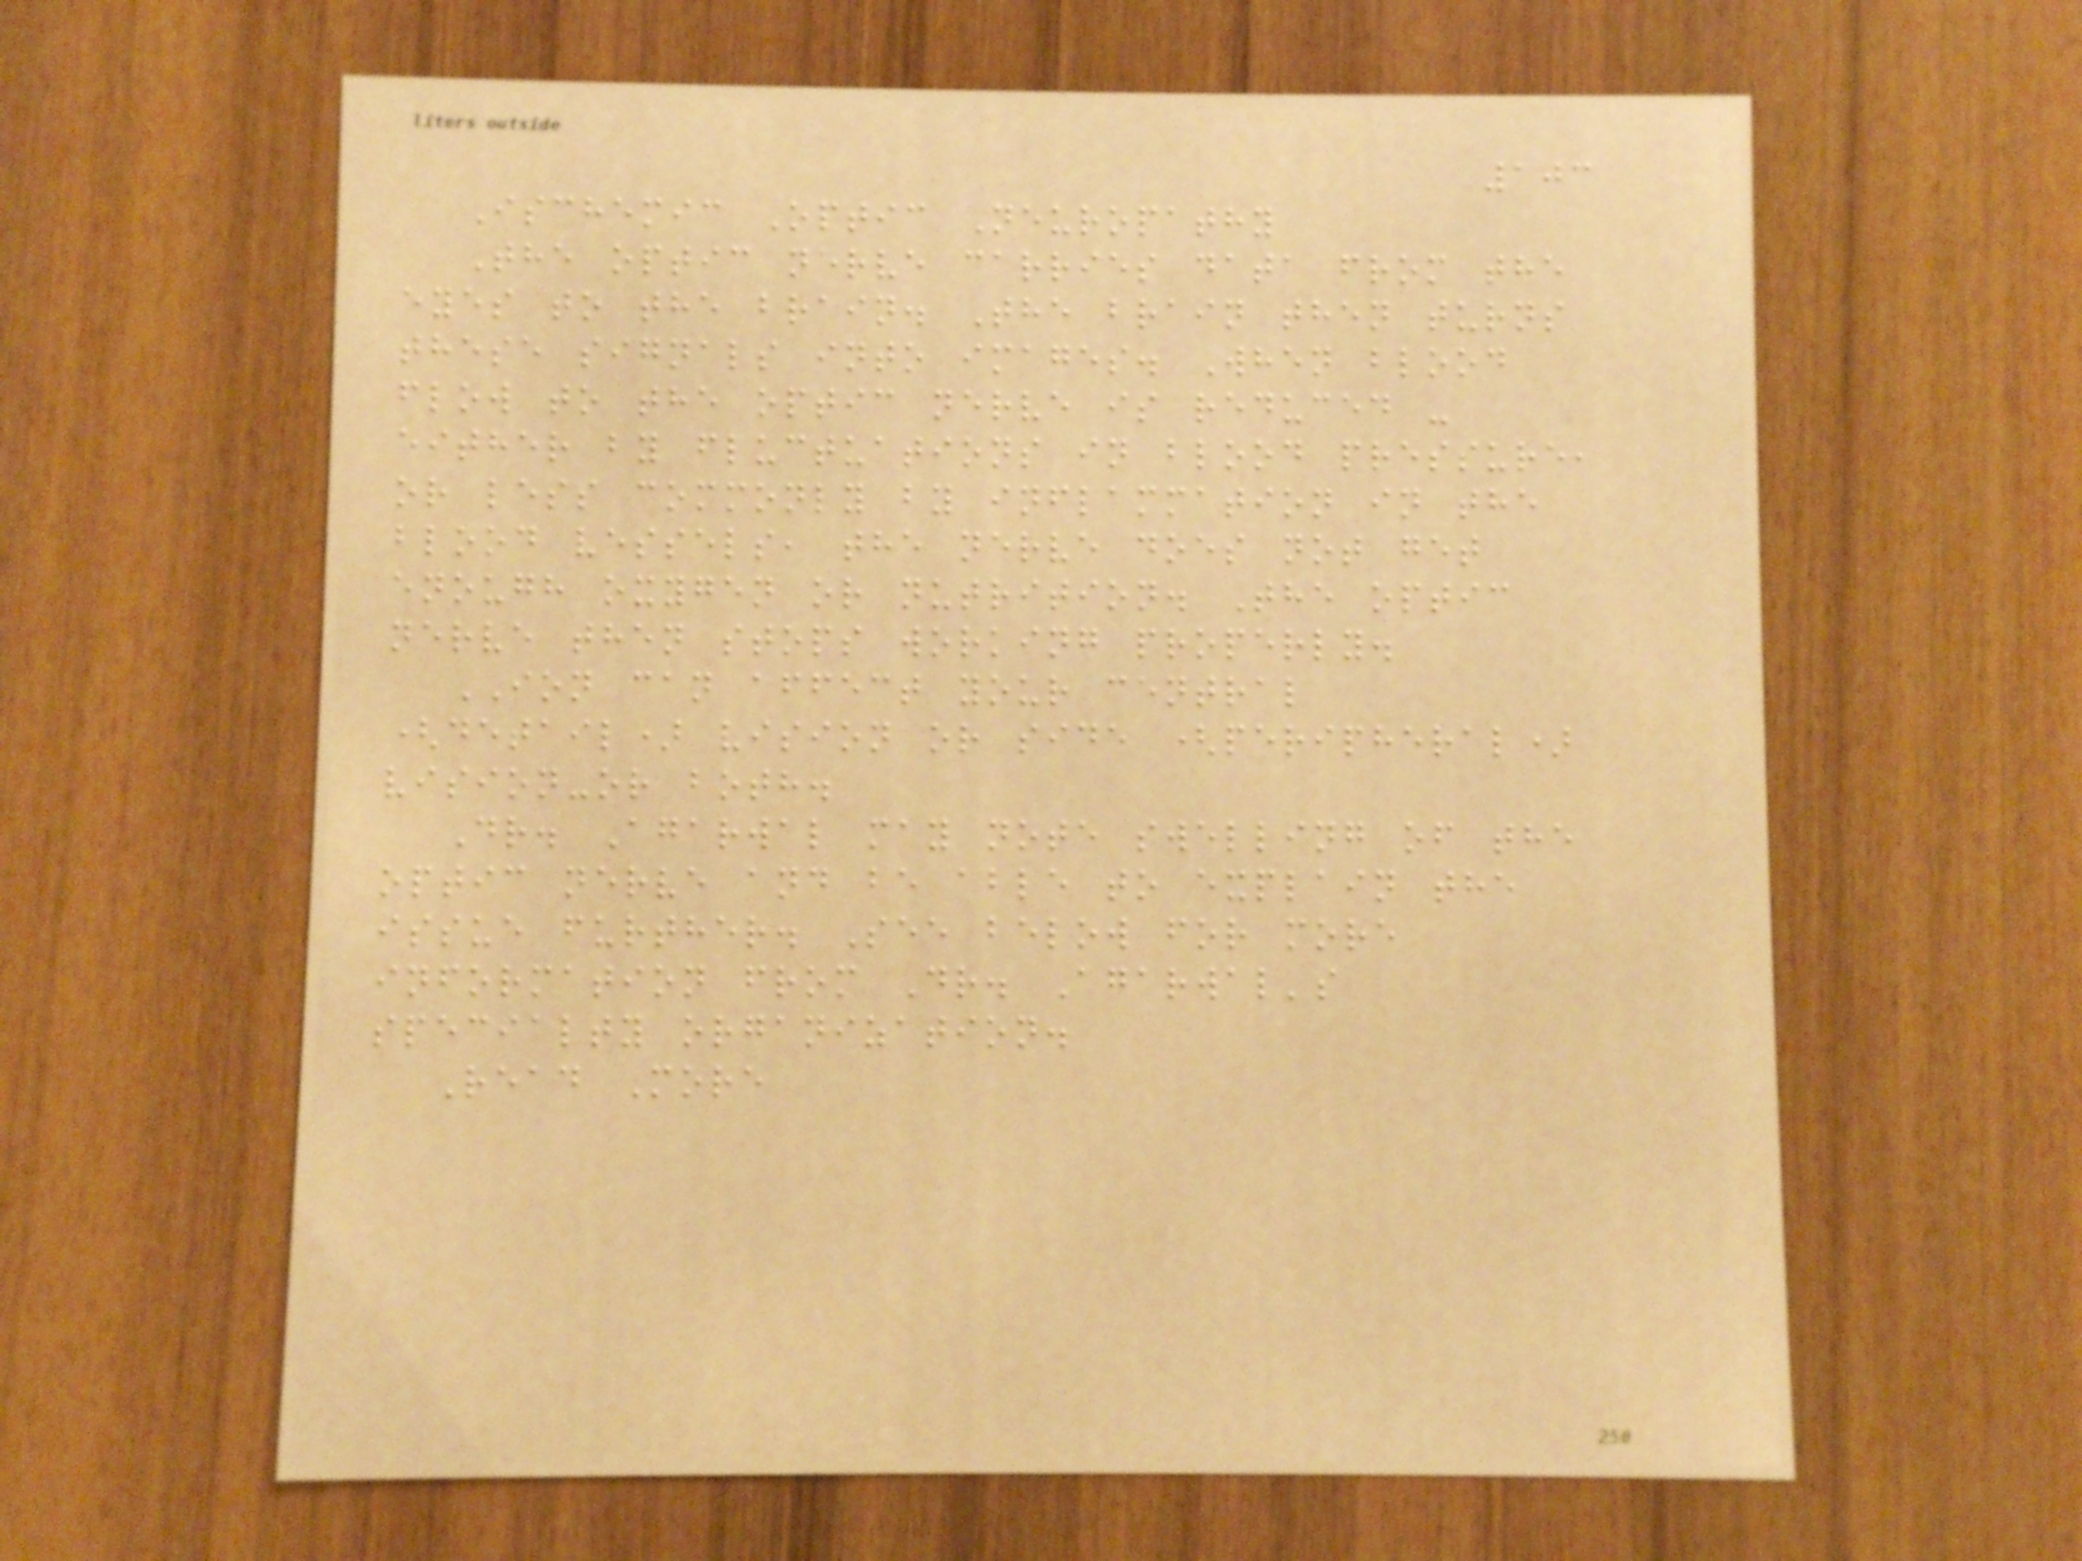103
Ischemic Optic Neuropathy
The optic nerve carries data from the
eyes to the brain. The brain then turns
these signals into images. When blood
flow to the optic nerve is reduced -
either by fluctuations in blood pressure,
or less commonly by inflammation in the
blood vessels, the nerve does not get
enough oxygen or nutrition. The optic
nerve then stops working properly.
ION can affect your central
(detail) vision or side (peripheral)
vision-or both.
Dr. Agarwal may note swelling of the
optic nerve and be able to explain the
issue further. See below for more
information from Dr. Agarwal's
specialty organization.
Read More
